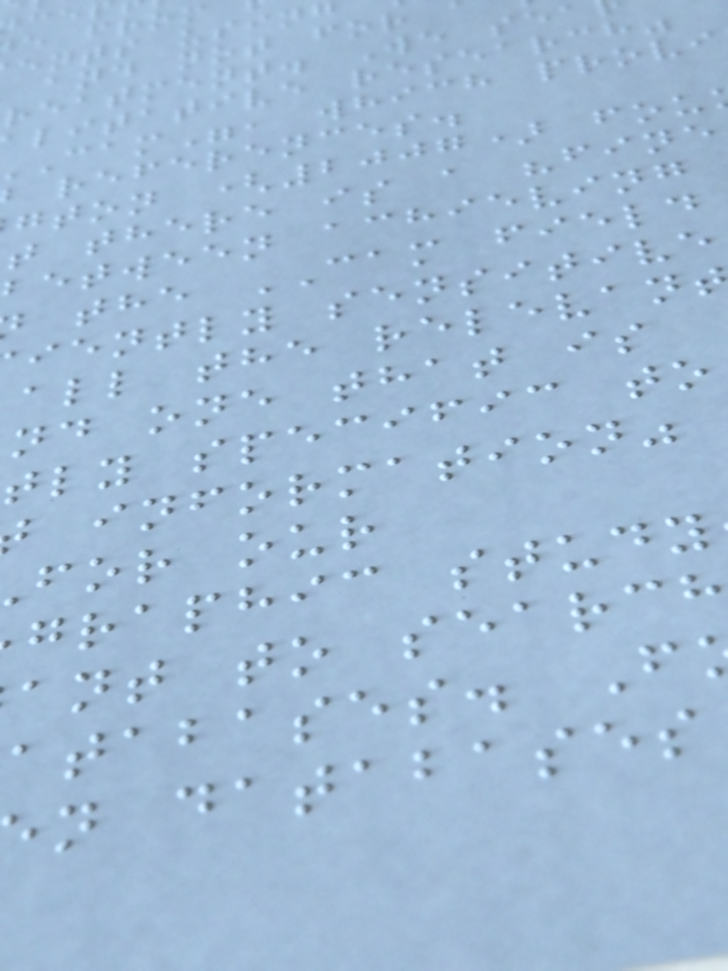ents usin
and not for
reatment. We se
litative research"
cam", which provi
references.
gton (2007) fou
t there is a "fine
etween achieving
the CAM field
iently sensitive
all the relevan
nd one that is
tly specific to
information"
for our
graphic study
ant to search
atabases. F
n databases
